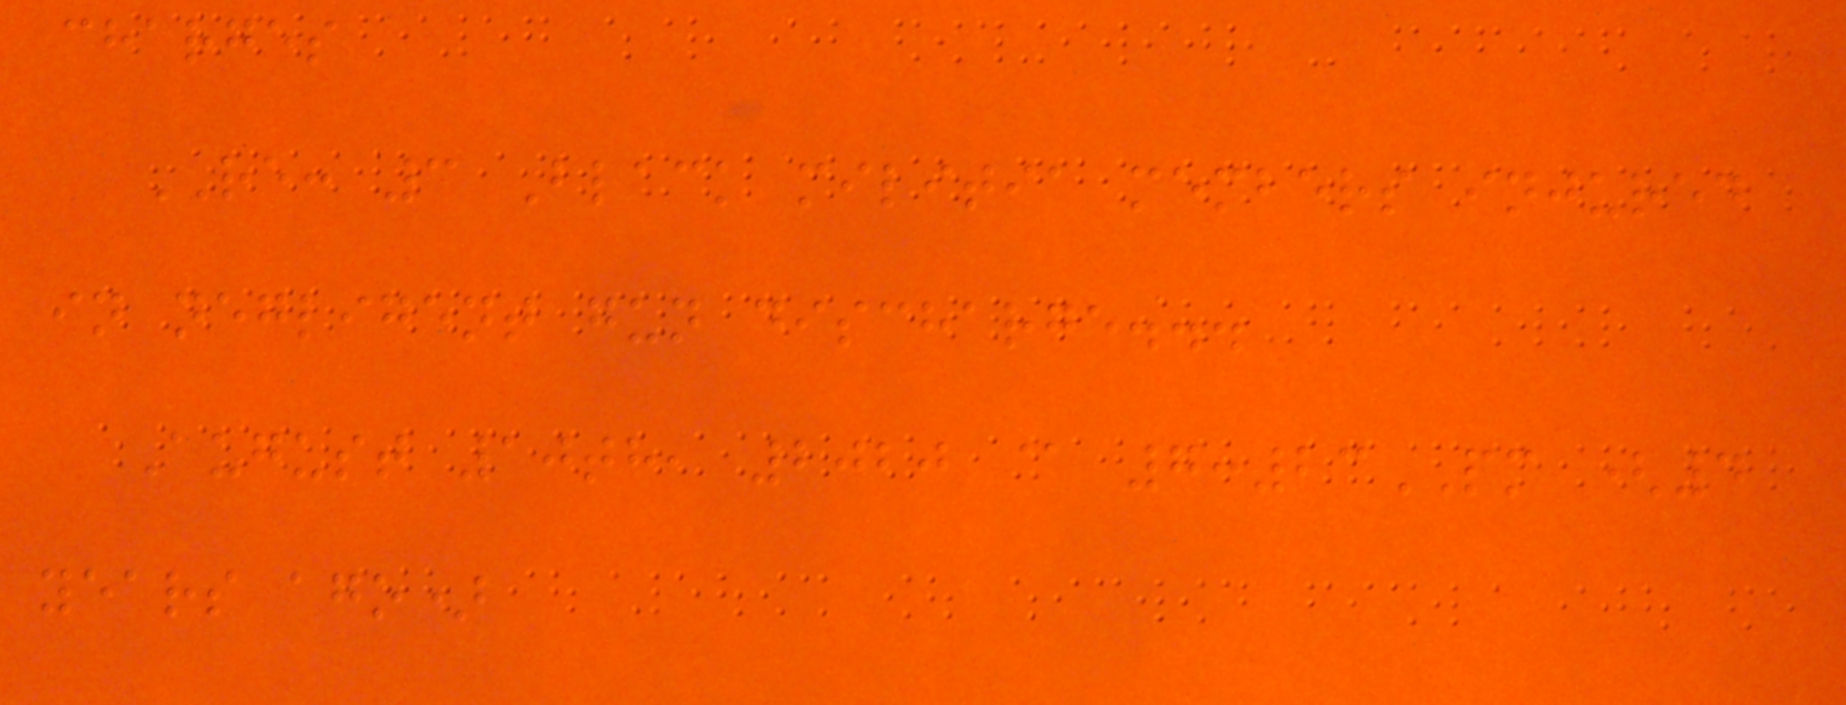charges
RE: 3 Black militia members injured
in negligent gun discharge...
August 10th, 2020 @ 7:23PM (4
years ago)
